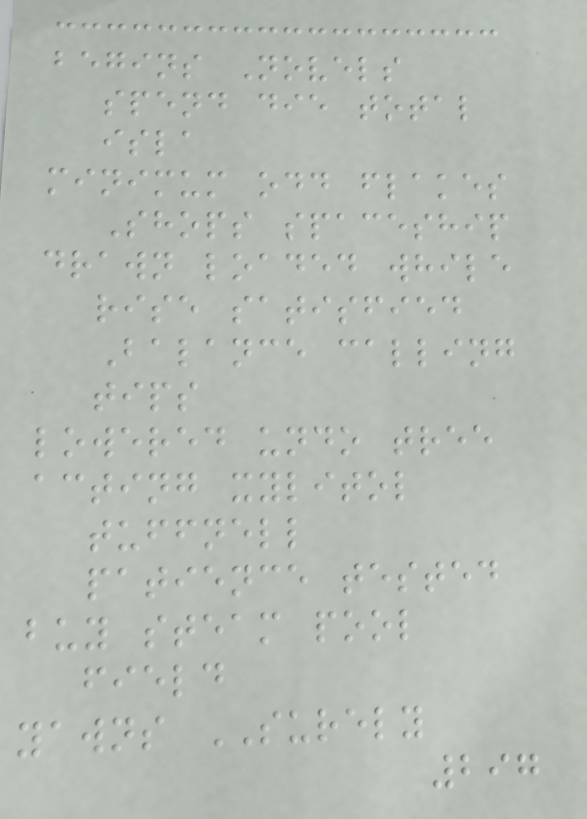begins Novels
spend die total
isla
minimum odd flakes
Shops spaceship
drawn loaded while
rise satisfied
Balance calling
tips
lowered undo tree
acting xylitol
tuffnell
patience tested
buy steam pool
field
yawns SURELY
297
